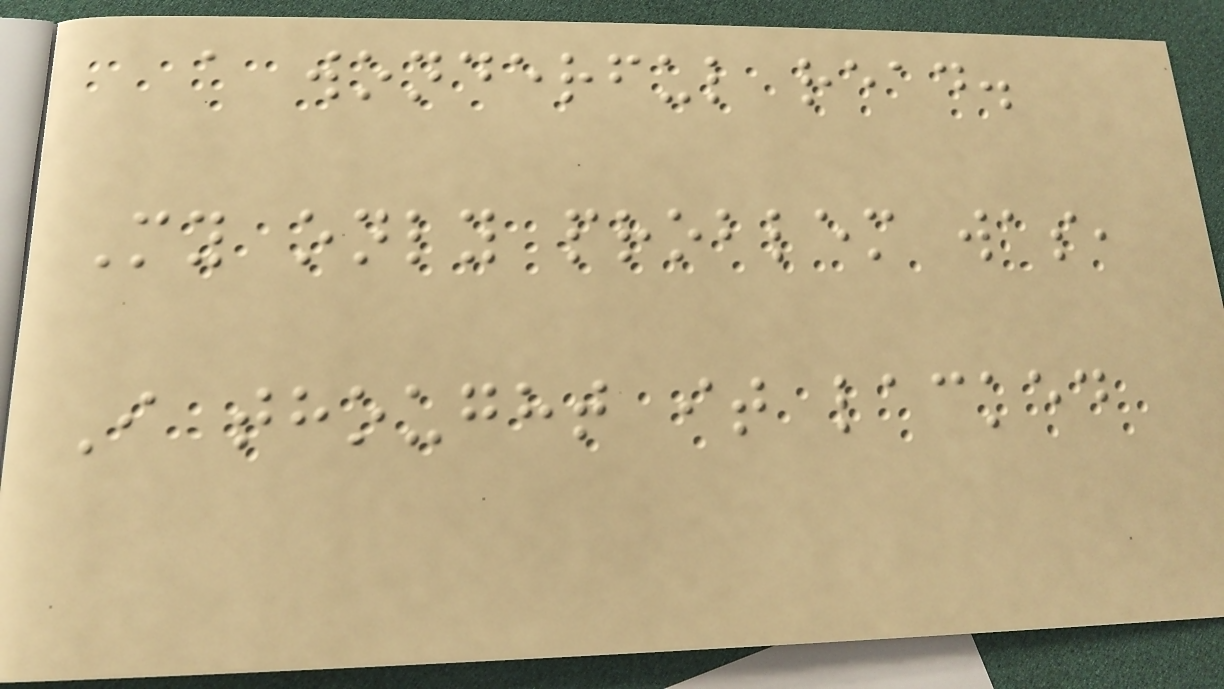a wonderful read.
My only problem was,
I thought it lacked
